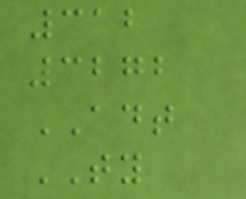312
3272
ADT
TY
